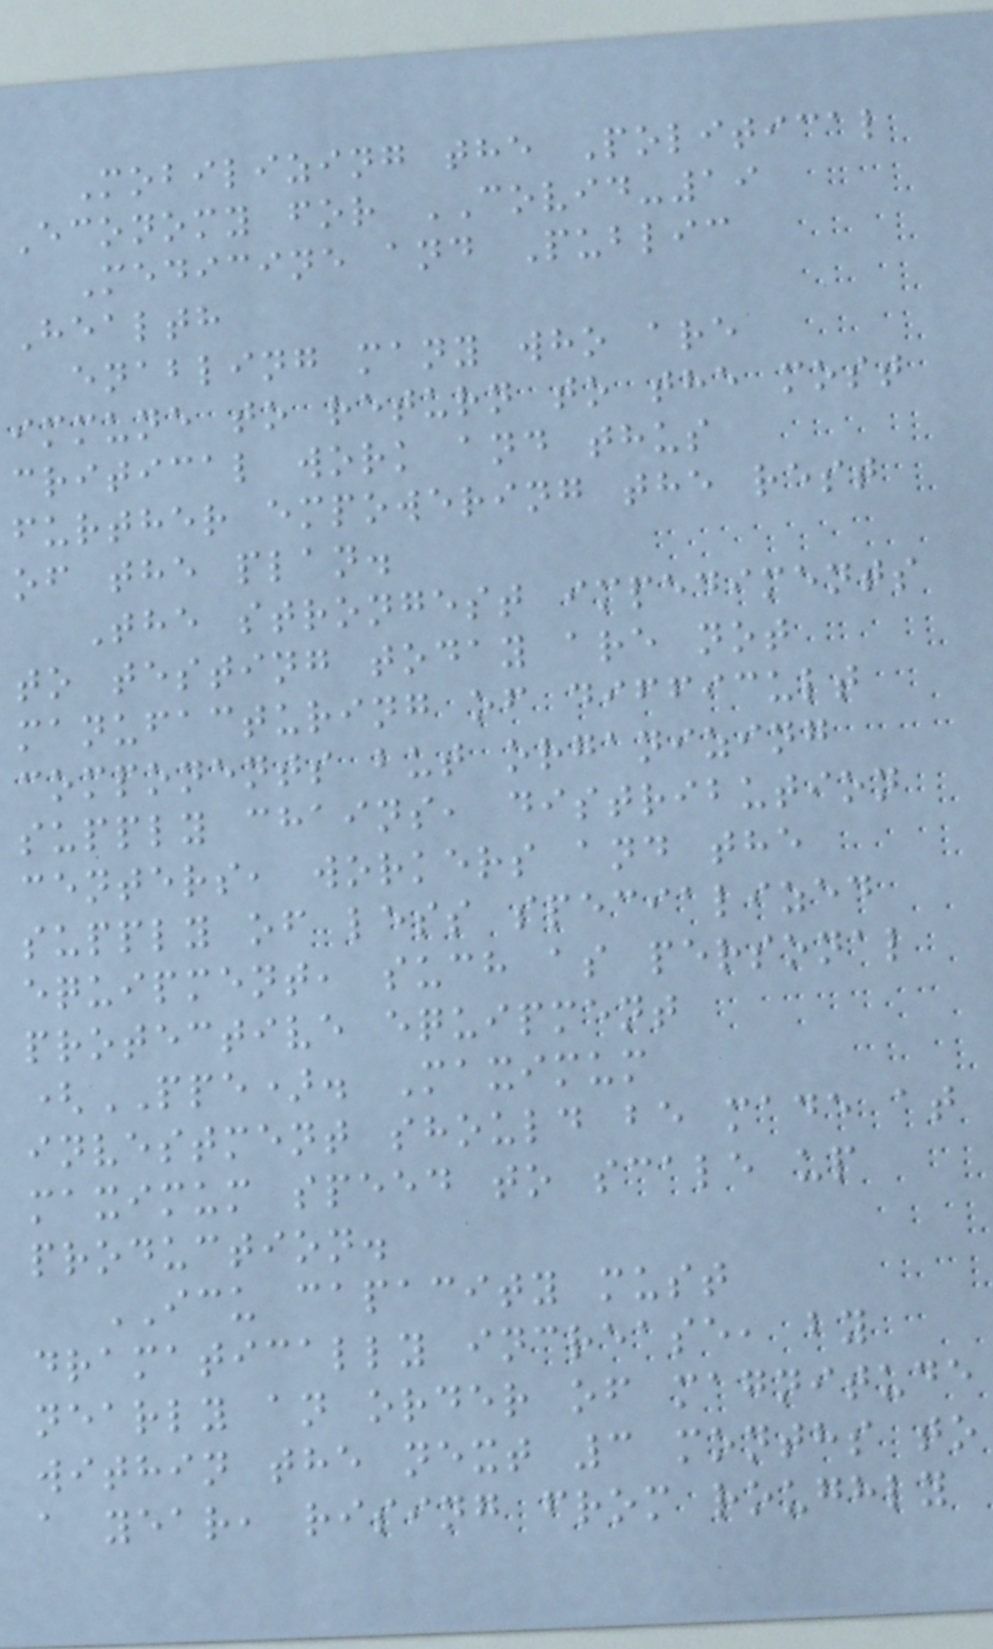Mobilizing the Political
Economy for COVID-19
Medicine and Public
Health
enabling many who are
immune to return to the most
critical work and thus
further empowering the rest
of the plan.
The strongest impediments
to testing today are not
manufacturing of difficult
components but organizing
supply chains, distribution
centers, workers and the
supply of less specialized
equipment, such as personal
protective equipment
(PPE). Maximum
investment should be made at
maximum speed to scale up
production.
ICU capacity must
dramatically increase, by
nearly an order of magnitude
within the next 3 months to
a year, rising from roughly
